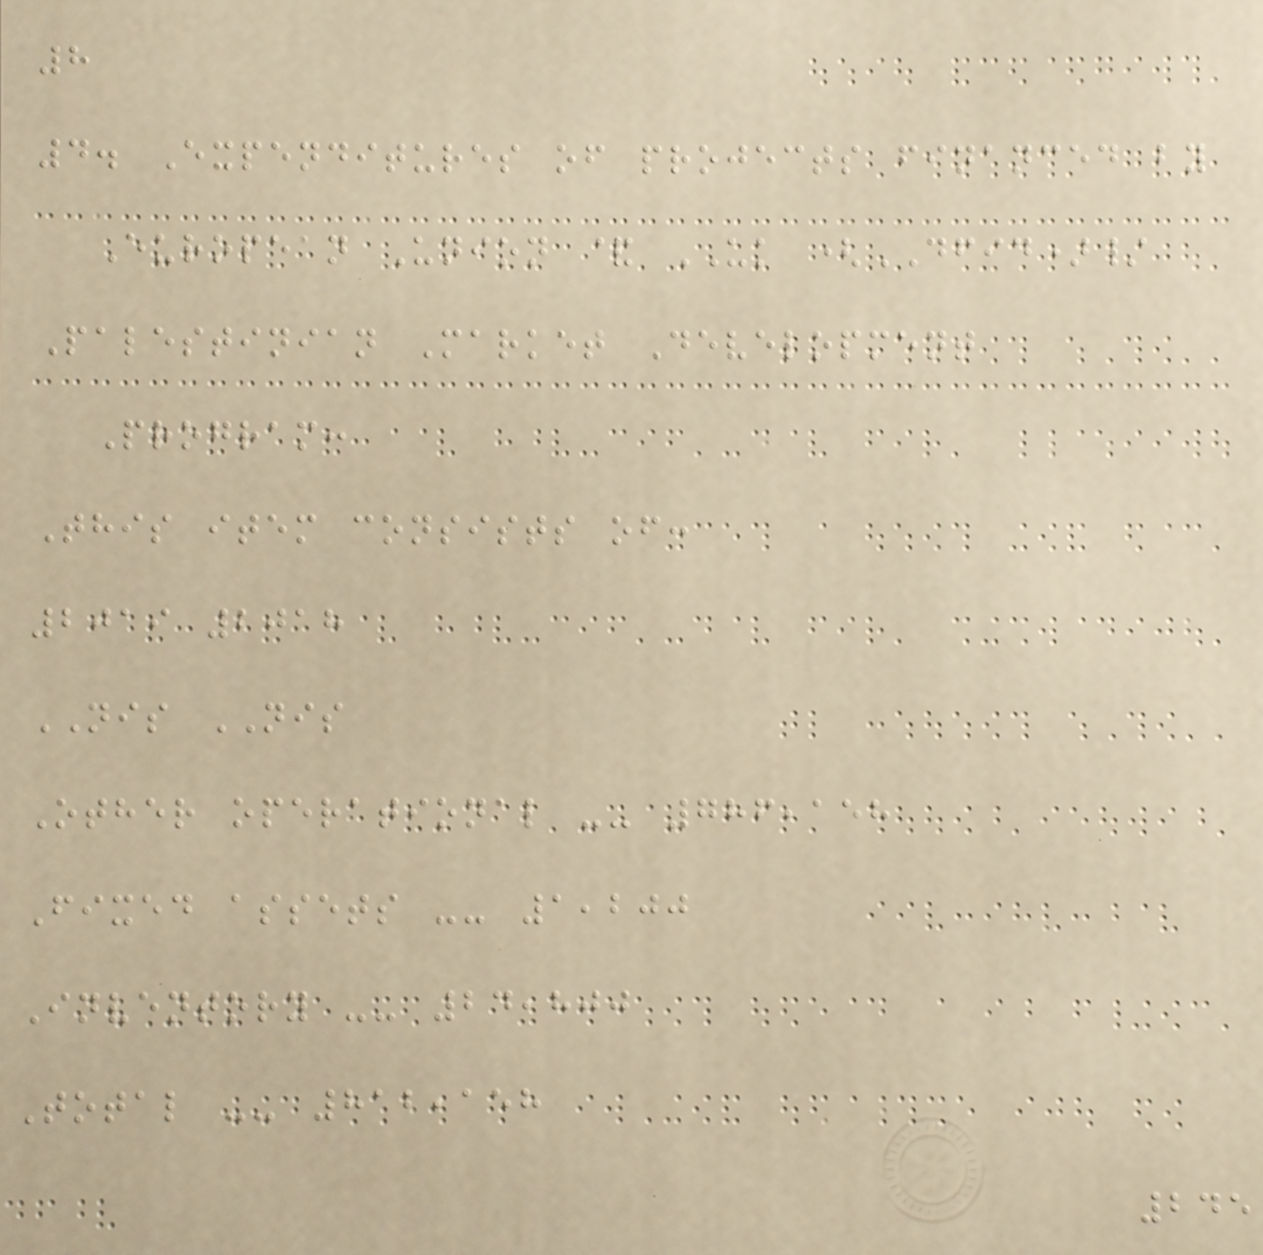8
4. Expenditures of projects financed by
European Union & UK (DFID)/
Palestinian Market Development
Program:
This item consists of:
2019 2018
NIS NIS
Other operational -- 786,158
Fixed assets -- 1,200
Inventory -- 24,800
Total -- 812,158
245
